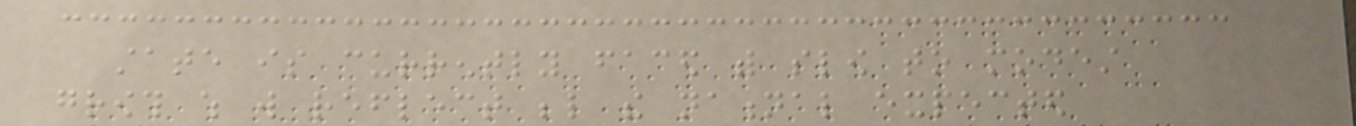state is currently faced with slow to modest
growth which will reflect below the national expected
